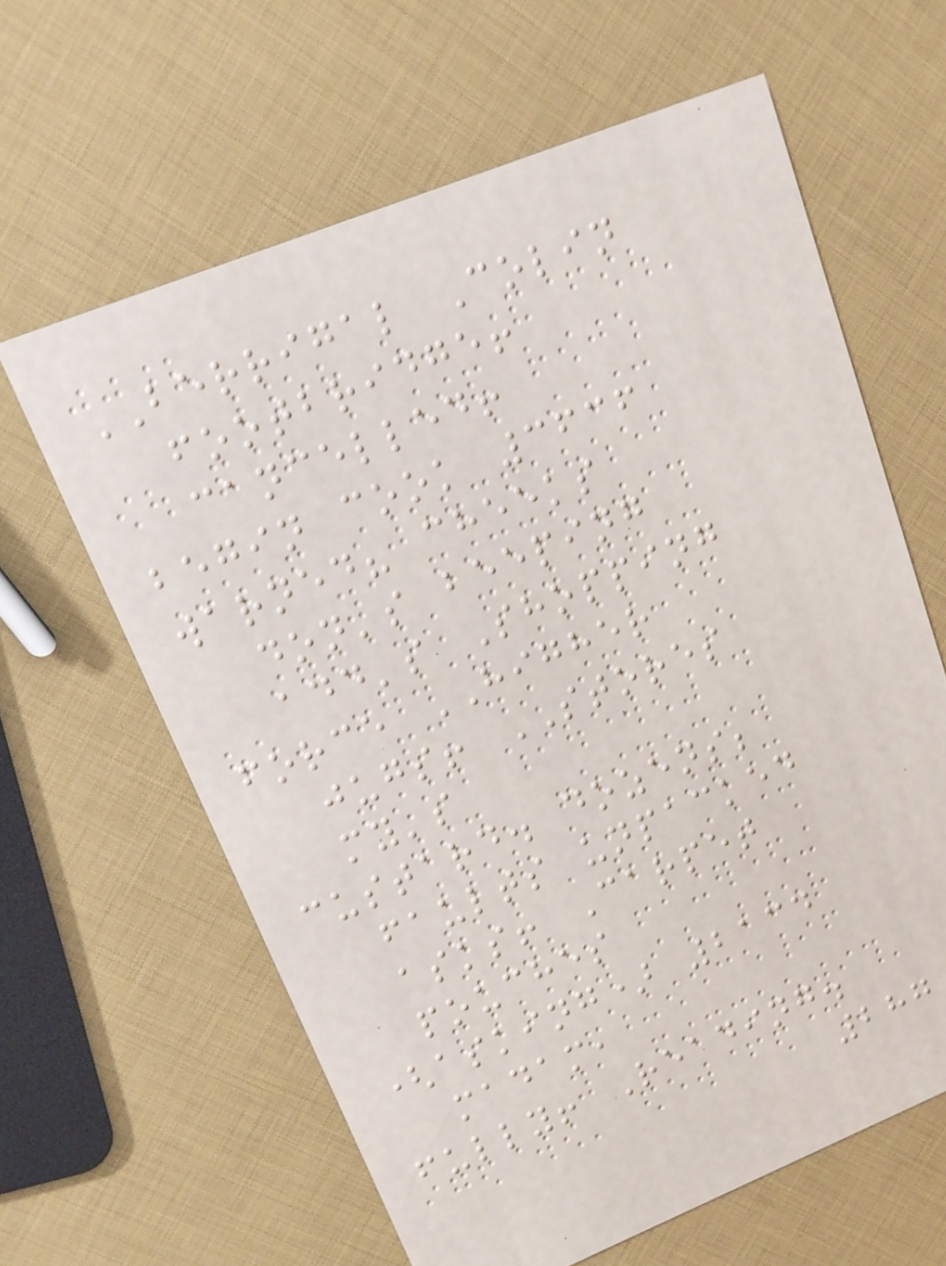BERRIGAL Colin
footbridge!
cancelled!
begin cook 3636
warned? cheeks
don's beeping
add's Shopping
force HIGHER
jugs! STORES
my's
custard. dozens;
faults unpacked
asks! Carpet
pouches
(asking) 2134
madam,
fully! Reading.
287
